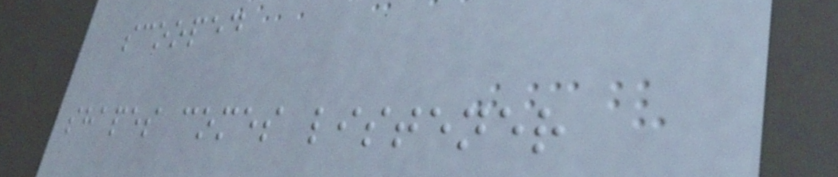scooped
shapes comes listener
